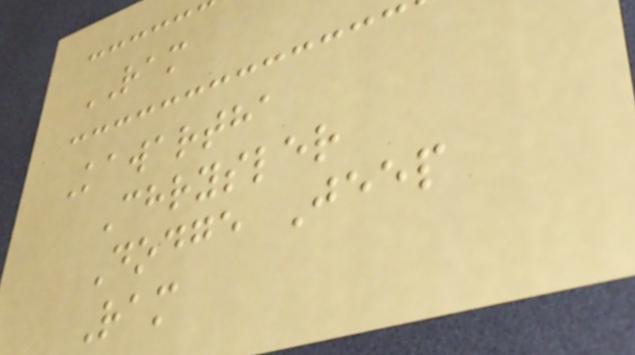RAM
Kawartha
Chrysler
Dodge Jeep
Ram
